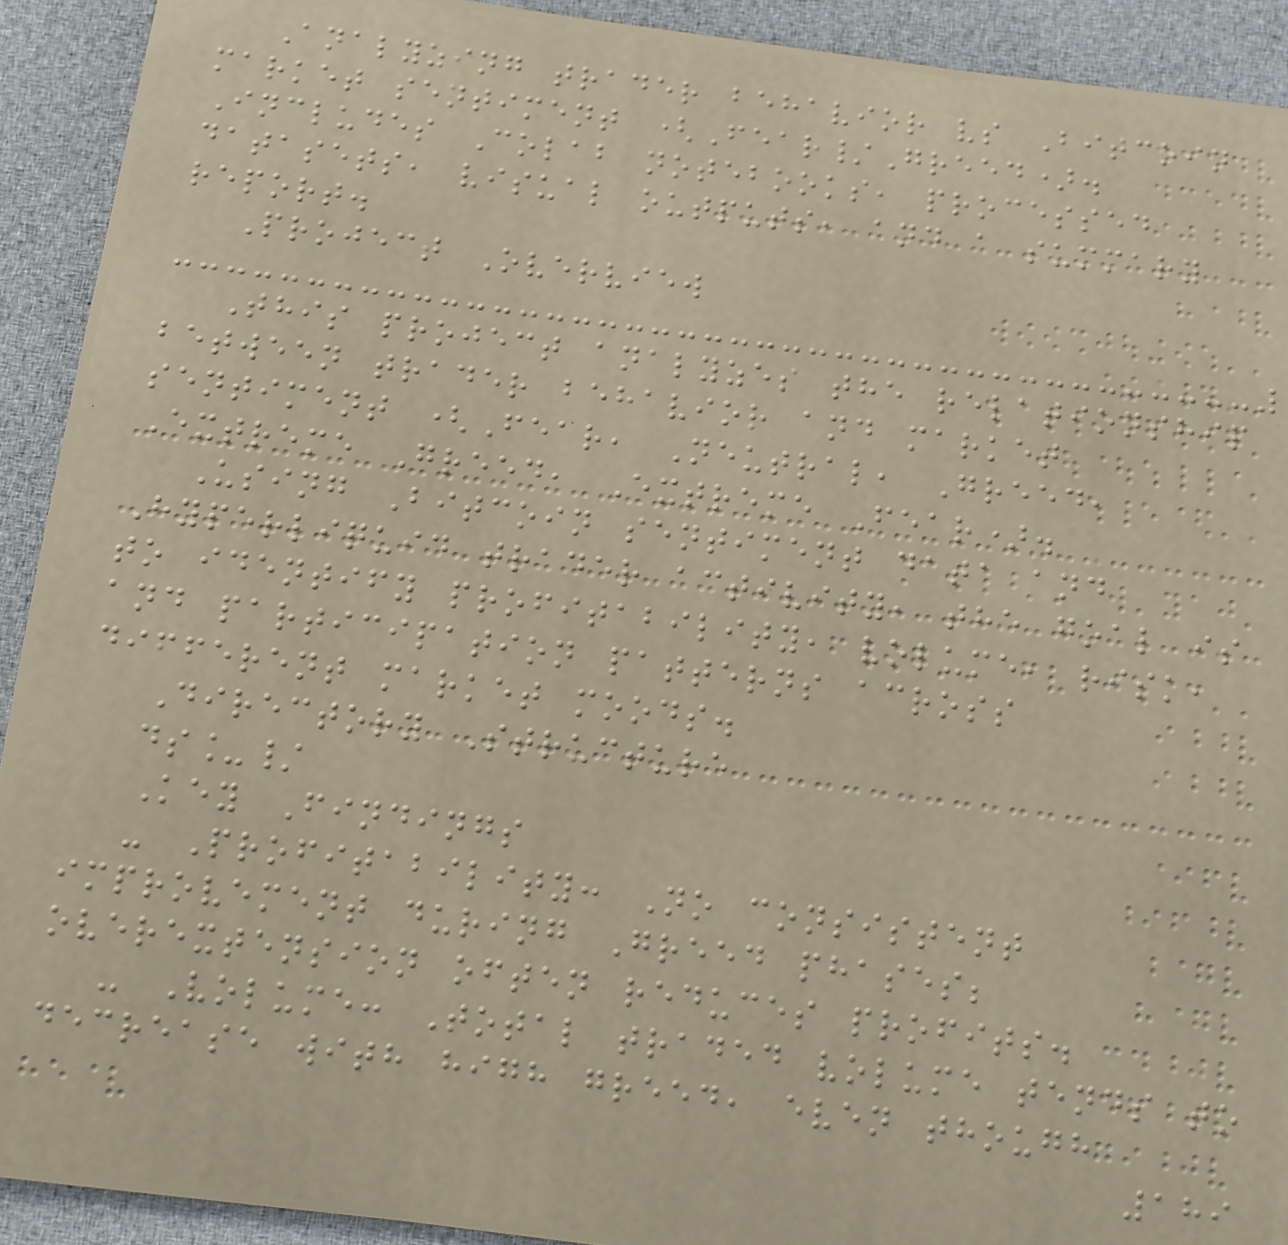Analyzing trader behavior vs Bitcoin
market sentiment (Fear/Greed).
Includes Colab notebooks, processed
datasets, visual outputs, and a summary
report.
Project Overview
This project analyzes the relationship
between trader behavior and market
sentiment (Fear, Neutral, Greed,
Extreme Greed, Extreme Fear).
Using Bitcoin sentiment data and
Hyperliquid trader activity, the goal is
to identify profitability, volume, risk,
and participation patterns across
different market moods.
Directory Structure
ds_/
Key Findings
- Profitability: No consistent
improvement during Greed phases;
overextension often reduces profits.
- Volume: Total traded volume tends to
decrease with high greed, even though
189
